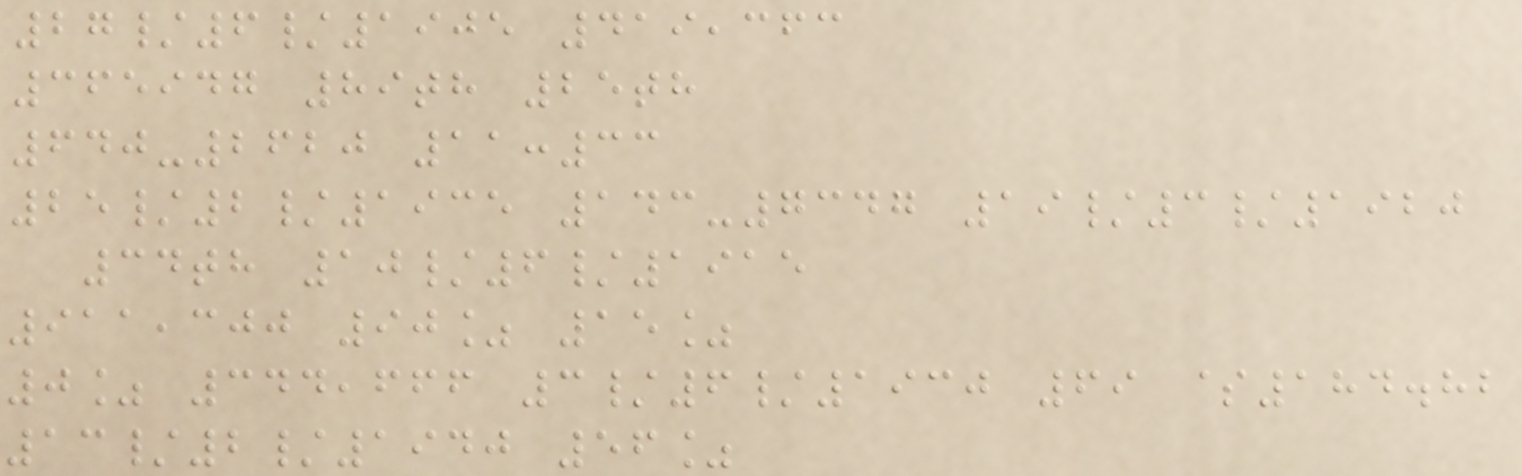27/6/1905 419,363
365947 89th 25th
640-2620 11:33
25/2/1935 143-7347 19/3/1920
34th 10/6/1915
911,300 90% 15%
0% 344,666 3/6/1930 69 $184.82
13/2/1940 56%
